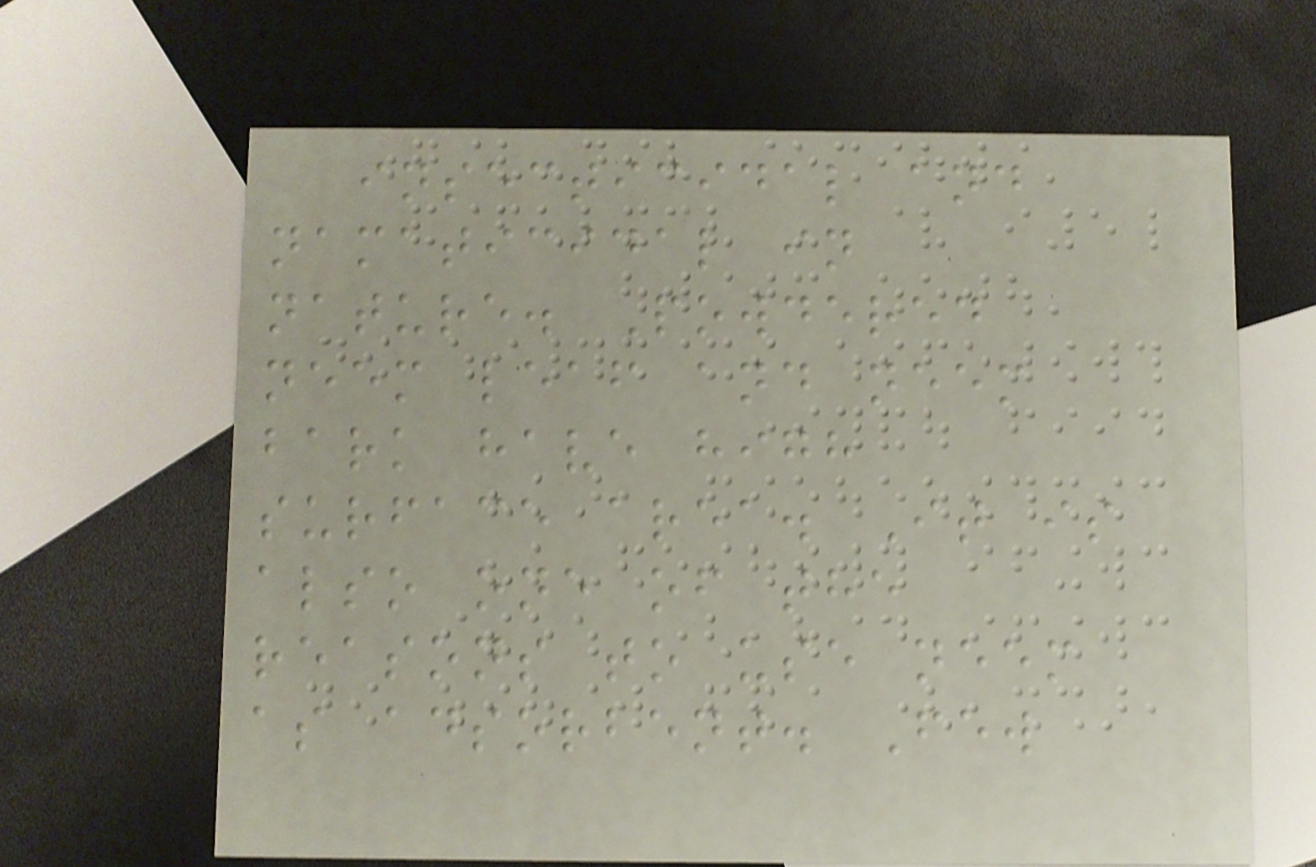insecticidal and
namaticidal in
nature. Powdered
neem leaf and neem
bark have high
surface area. It is
also one of the
reasons to use neem
as adsorbent. Few
